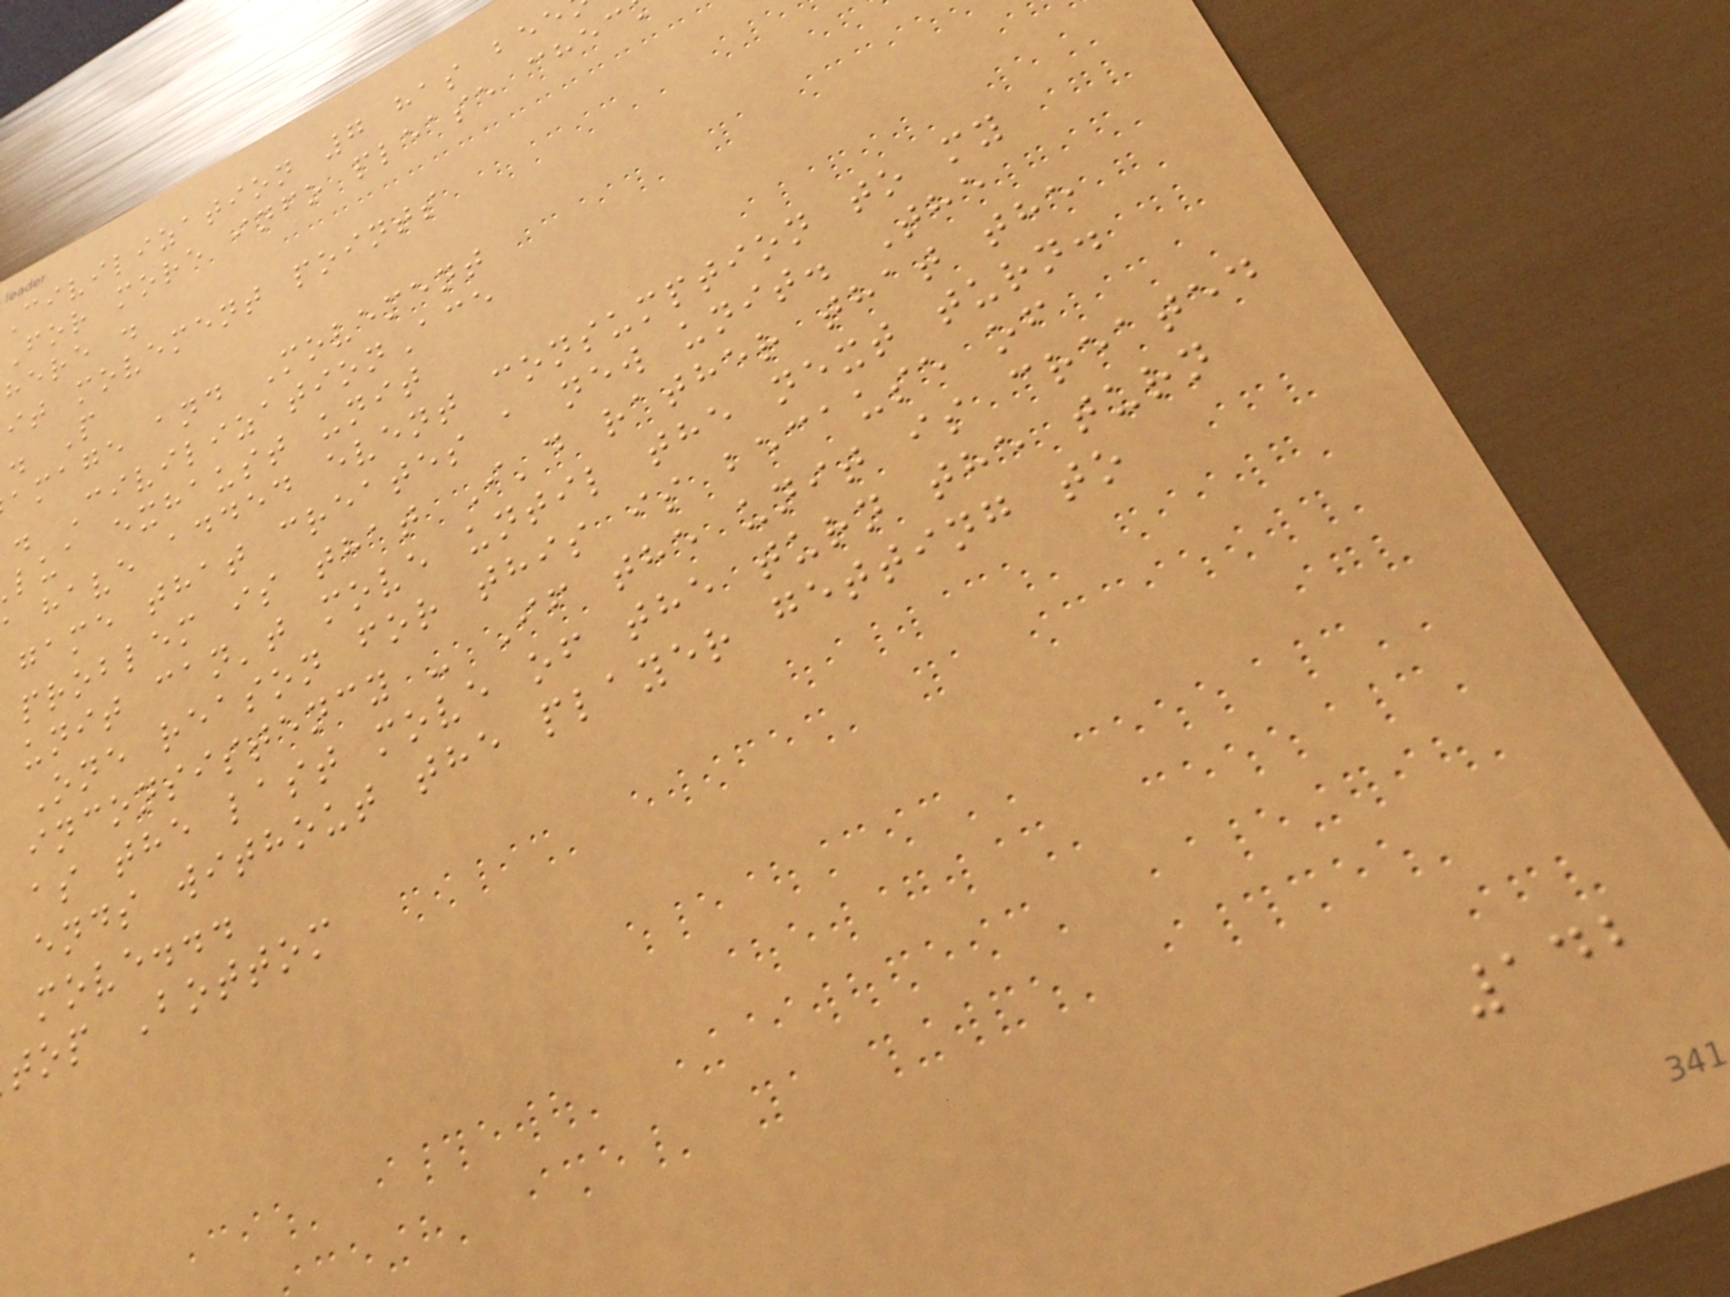Civilization 7 has bee
For more info please chec
here .
it movement points
. P
amage and Movement
. CivilizationAce
lua exhaust unit
have added event consumption to my
game that creates a new unit. The
problem is that I'd rather that the
unit can't move until the next turn.
One reason for this is because of
inconsistency - If the unit is created
as the last move of the turn the turn
ends without the player getting to
move...
top Bottom
142
